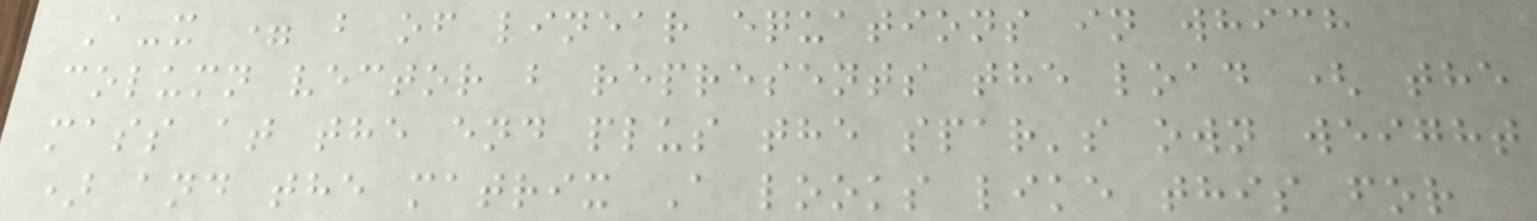A-x = b of linear equations in which
column vector b represents the load ( the
mass at the end plus the spar's own weight
) and the matrix A looks like this for
